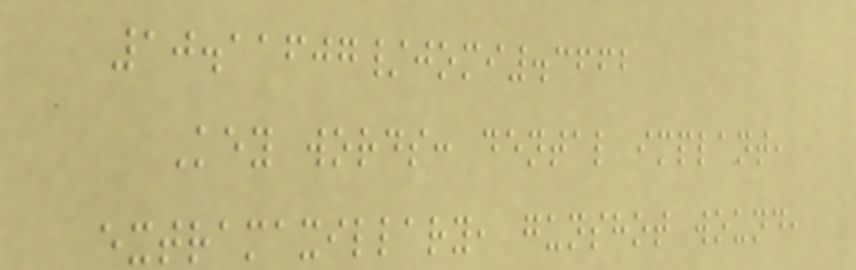10.11607/jomi.3662
Key words: dental implant,
extramaxillary, gunshot wound,
